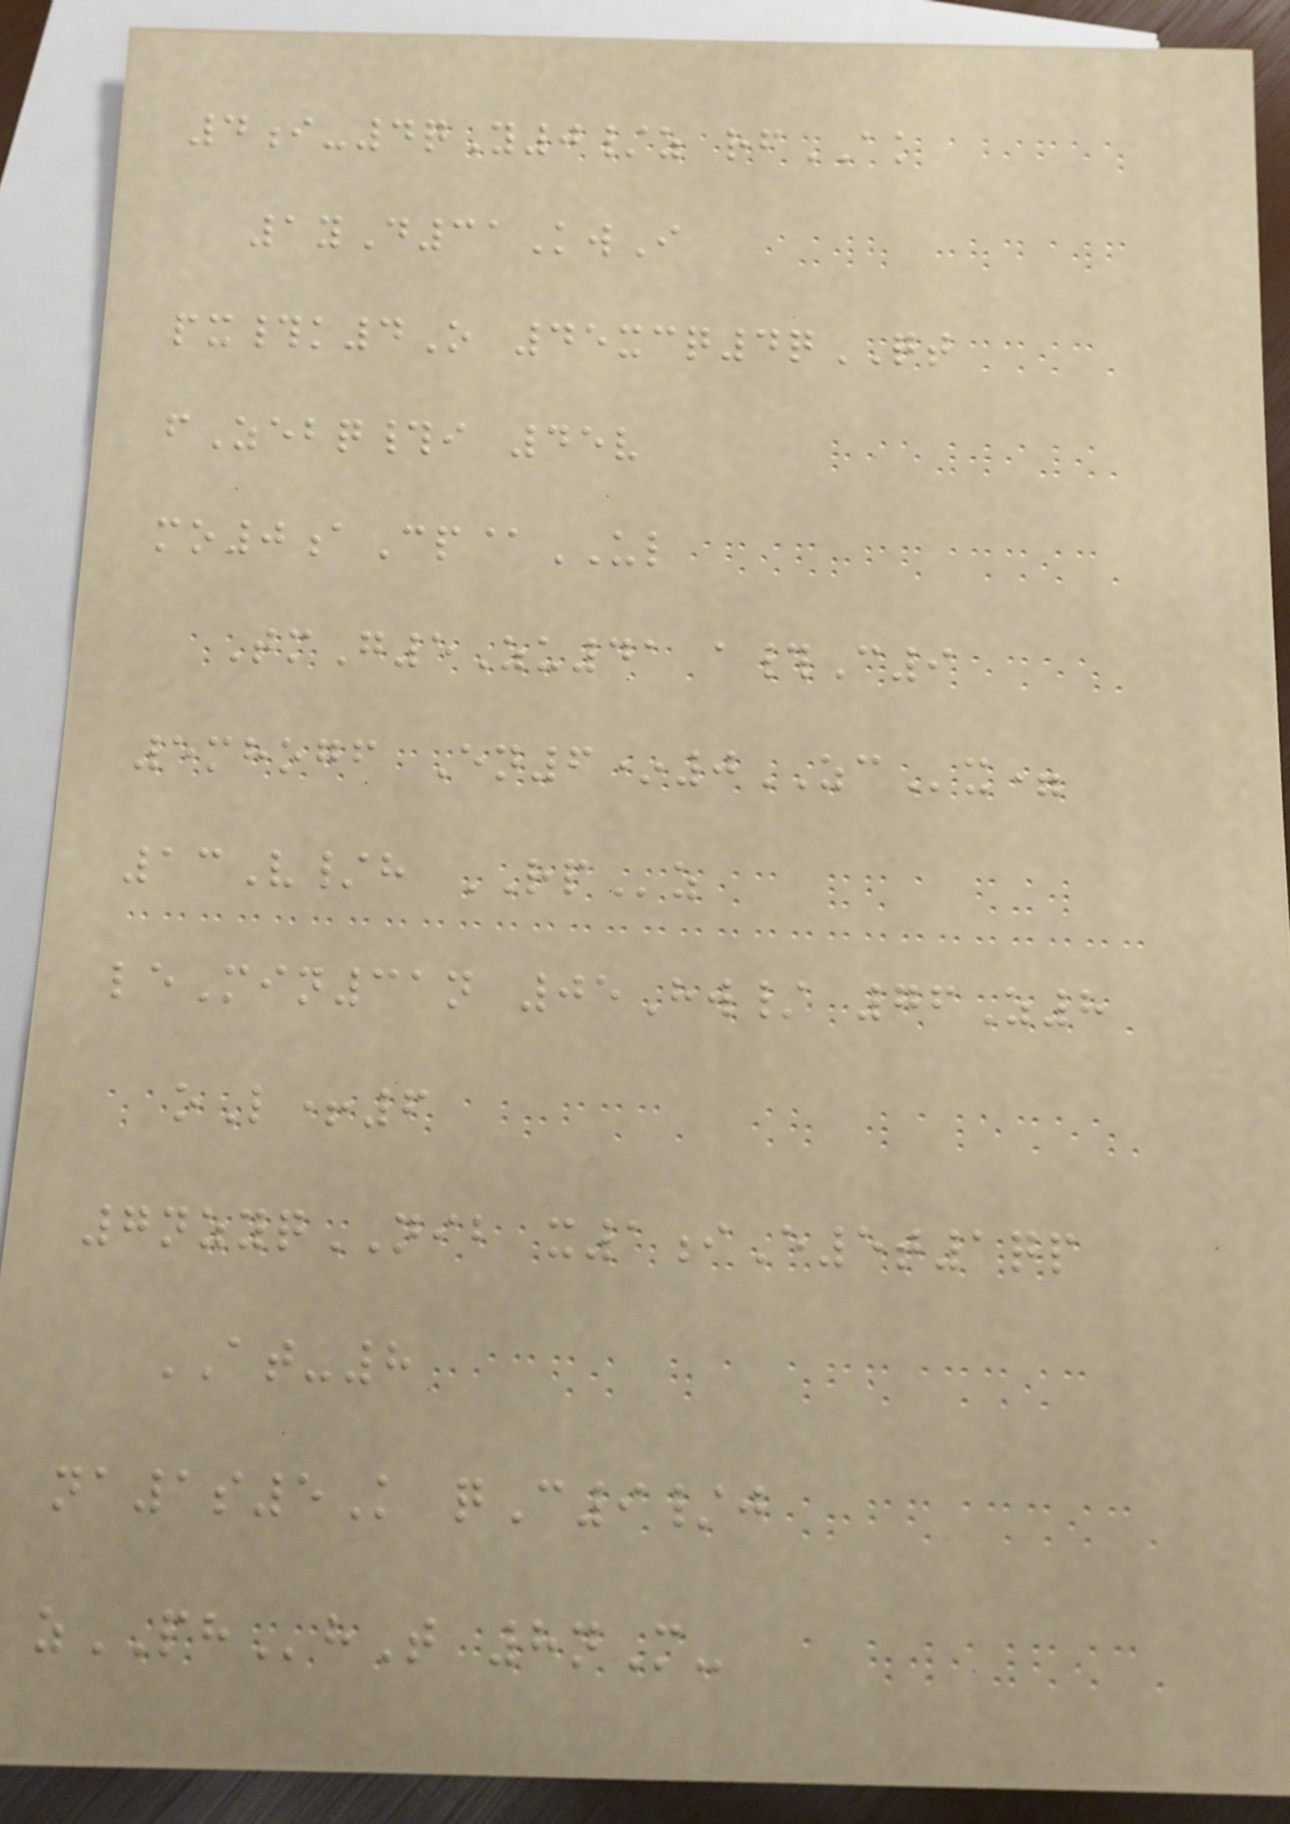4i-4qY0/z rfAK
1yD31KwI
px#k4O 45xcq4qQT
fZebq#i 45v
mo0aCp@UL
TmG5Zu41 a#C9
5mhogf En6*0ZCx=
13V/h RPz
leMin31n 05Hw/ 76Z8
oL+6
7nzyqNIB x1iE5t1qp
AT-8
na1s5K qC9/j
zPHhT 8nM-
